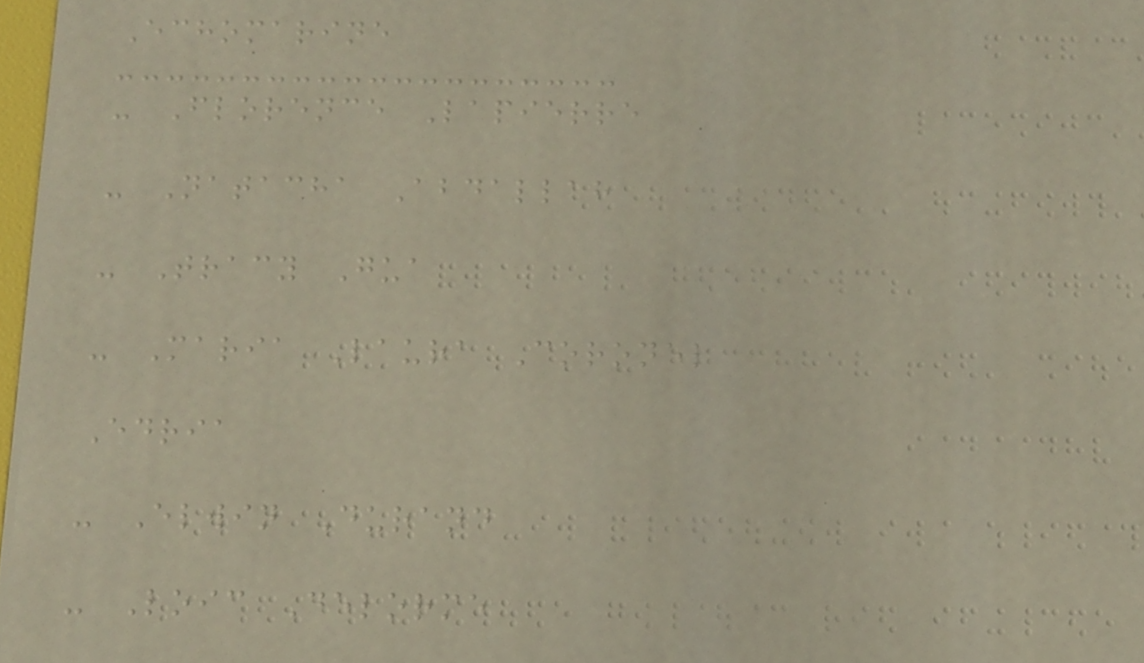Echomarine
- Florence Lapierre
- Natacha Abdallah
- Tracy Gua
- Maria Laura Coronel
Edria
- Elwin Durand
- Loic Delorme
